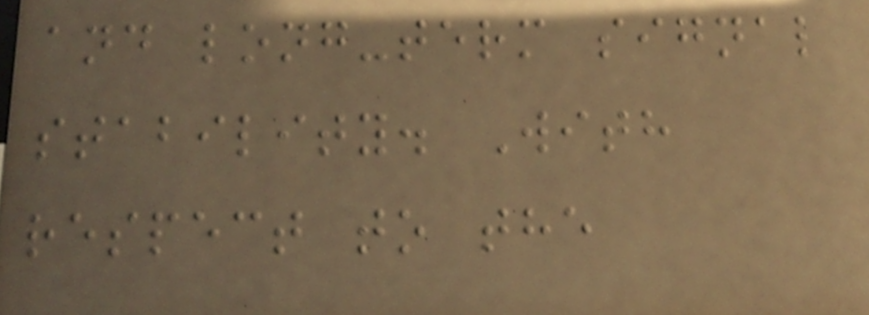and long-term signal
stability. With
respect to the
